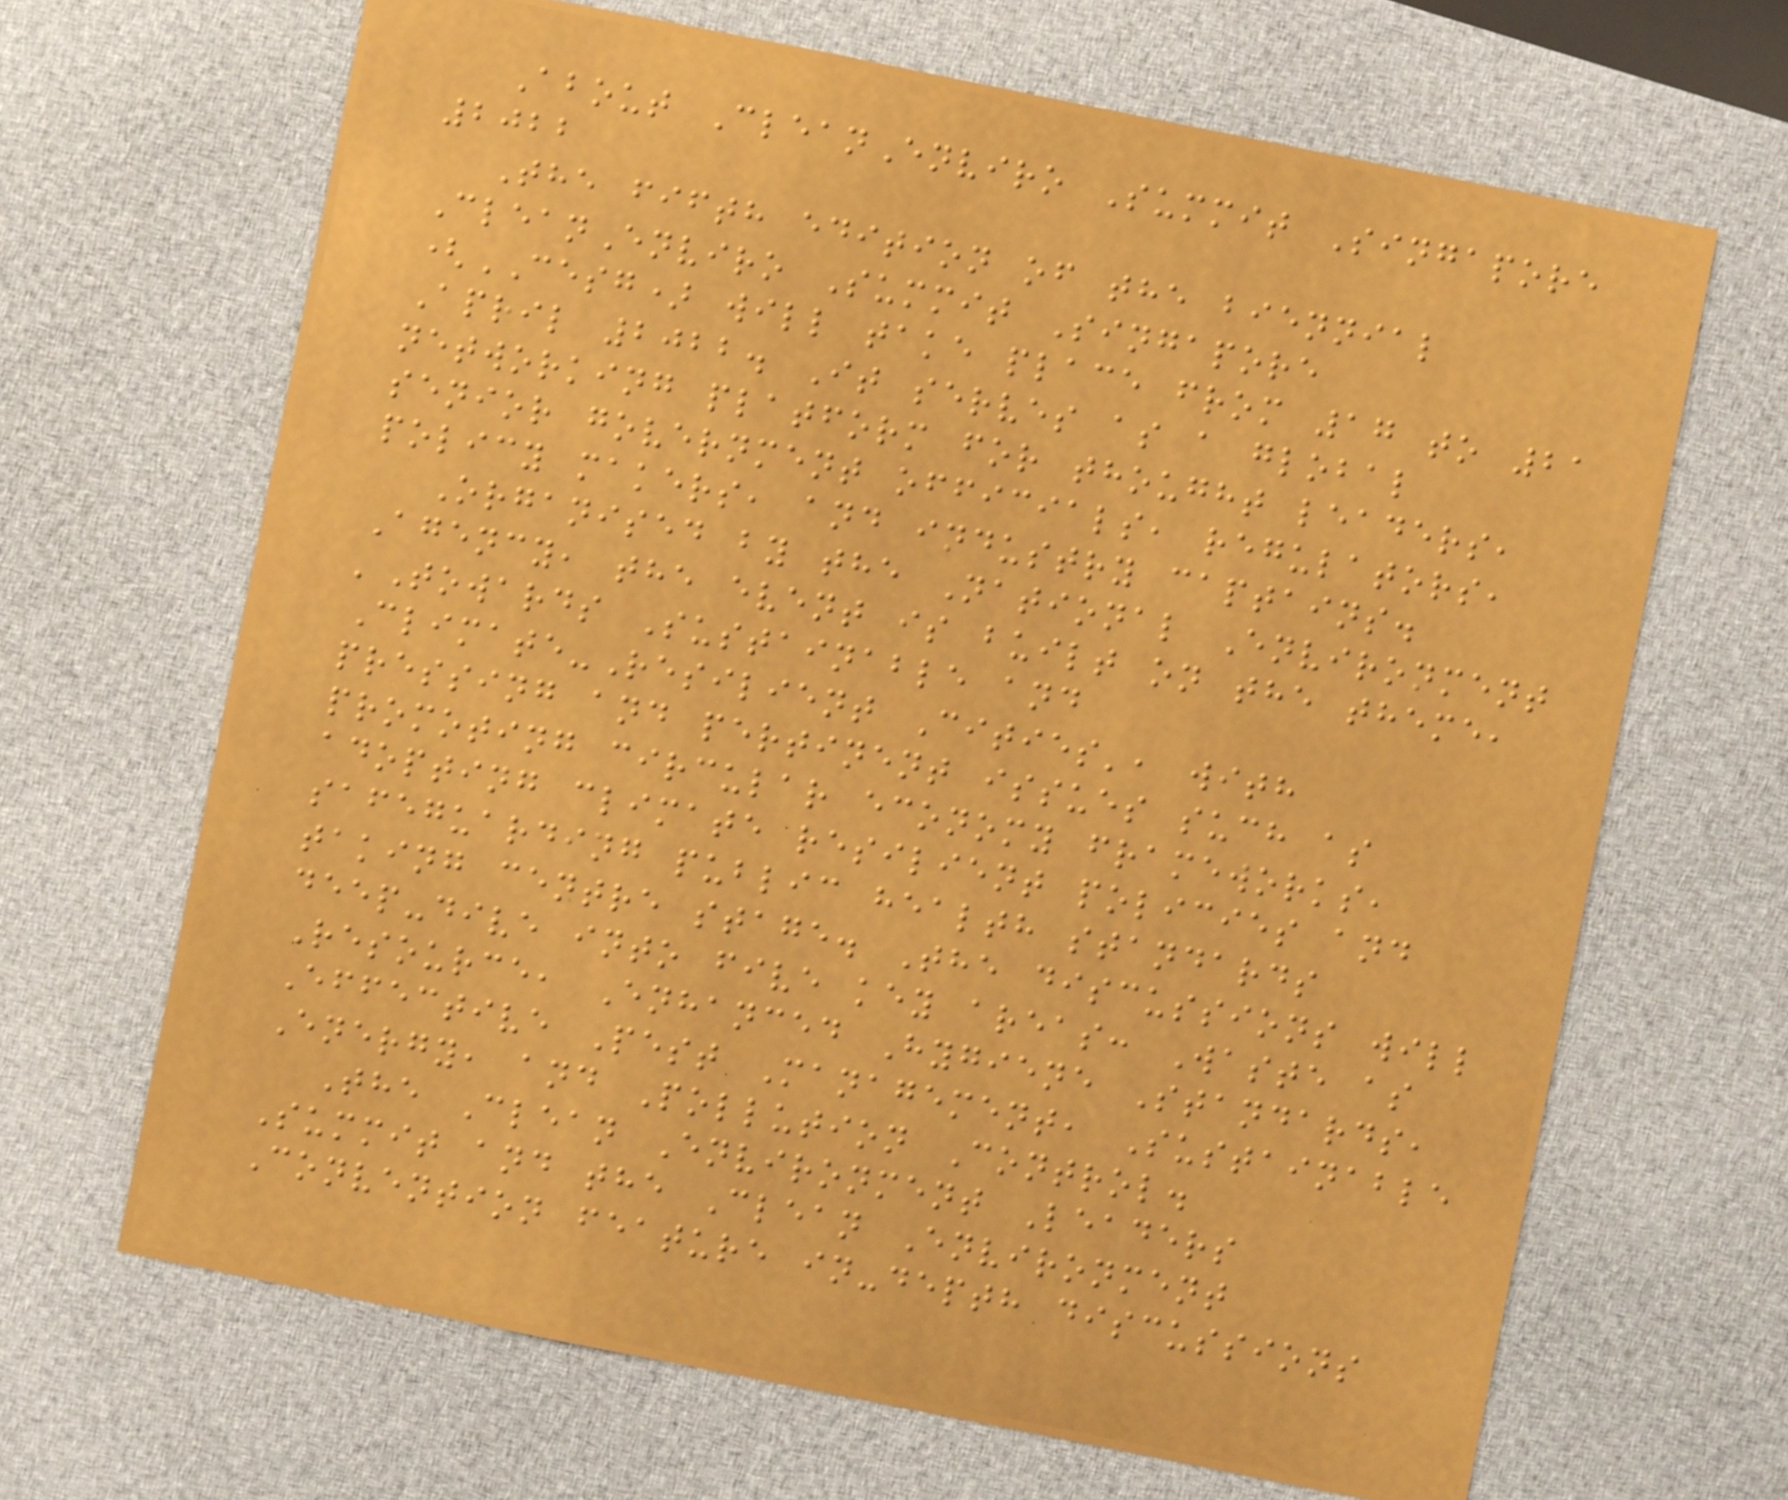About CleanEnviro Summit Singapore
2022
The fifth edition of the biennial
CleanEnviro Summit Singapore
(CESG) will take place from 17 to 21
April 2022. It serves as a global
networking platform for thought leaders,
senior government officials, regulators,
policy makers, and industry captains.
Organised by the National Environment
Agency, the event is built on the theme,
'Towards Sustainable and
Climate-Resilient Cities', with
pressing and pertinent issues such as
promoting circular economy frameworks,
adopting climate resilient policies and
safeguarding public health standards
taking centre stage. The discussions will
deep-dive into five key areas: Waste as
Resource, Enhanced Hygiene Standards,
Effective Pest Management, Sustainable
Energy, and Pollution Control.
The Clean Environment Leaders
Summit and the Clean Environment
Convention feature in-depth discussions
